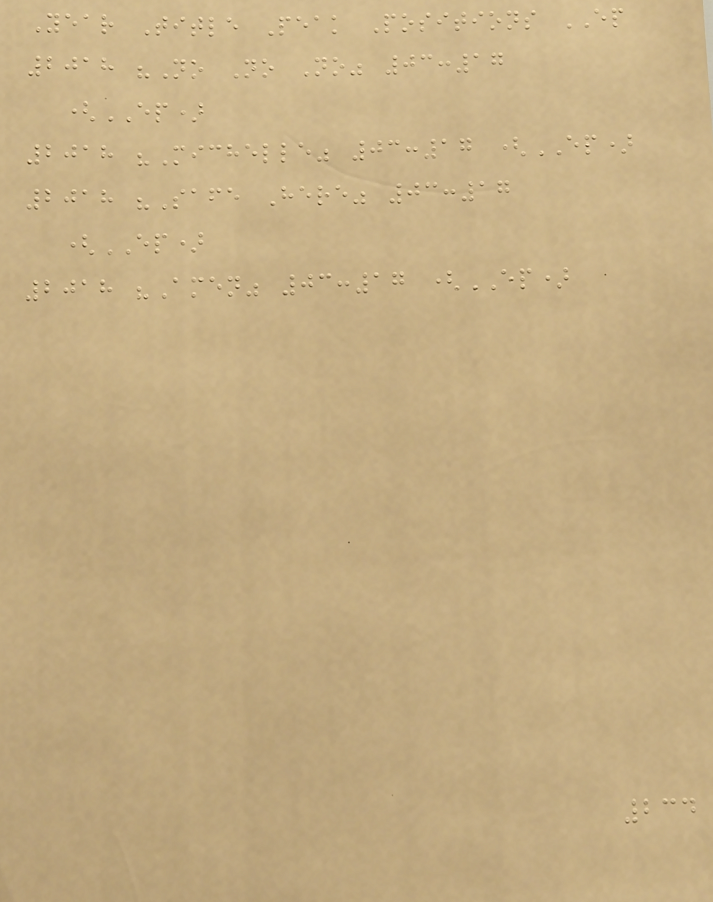Year Title Peak Positions EP
2018 "No No No" 03:17
(EP)
2018 "Michelle" 03:17 (EP)
2018 "Safe Here" 03:17
(EP)
2018 "Amen" 03:17 (EP)
234
